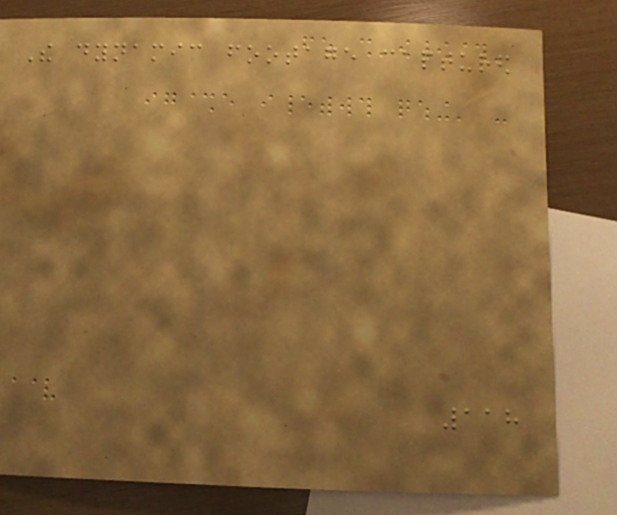The dynamic footage captured
118
